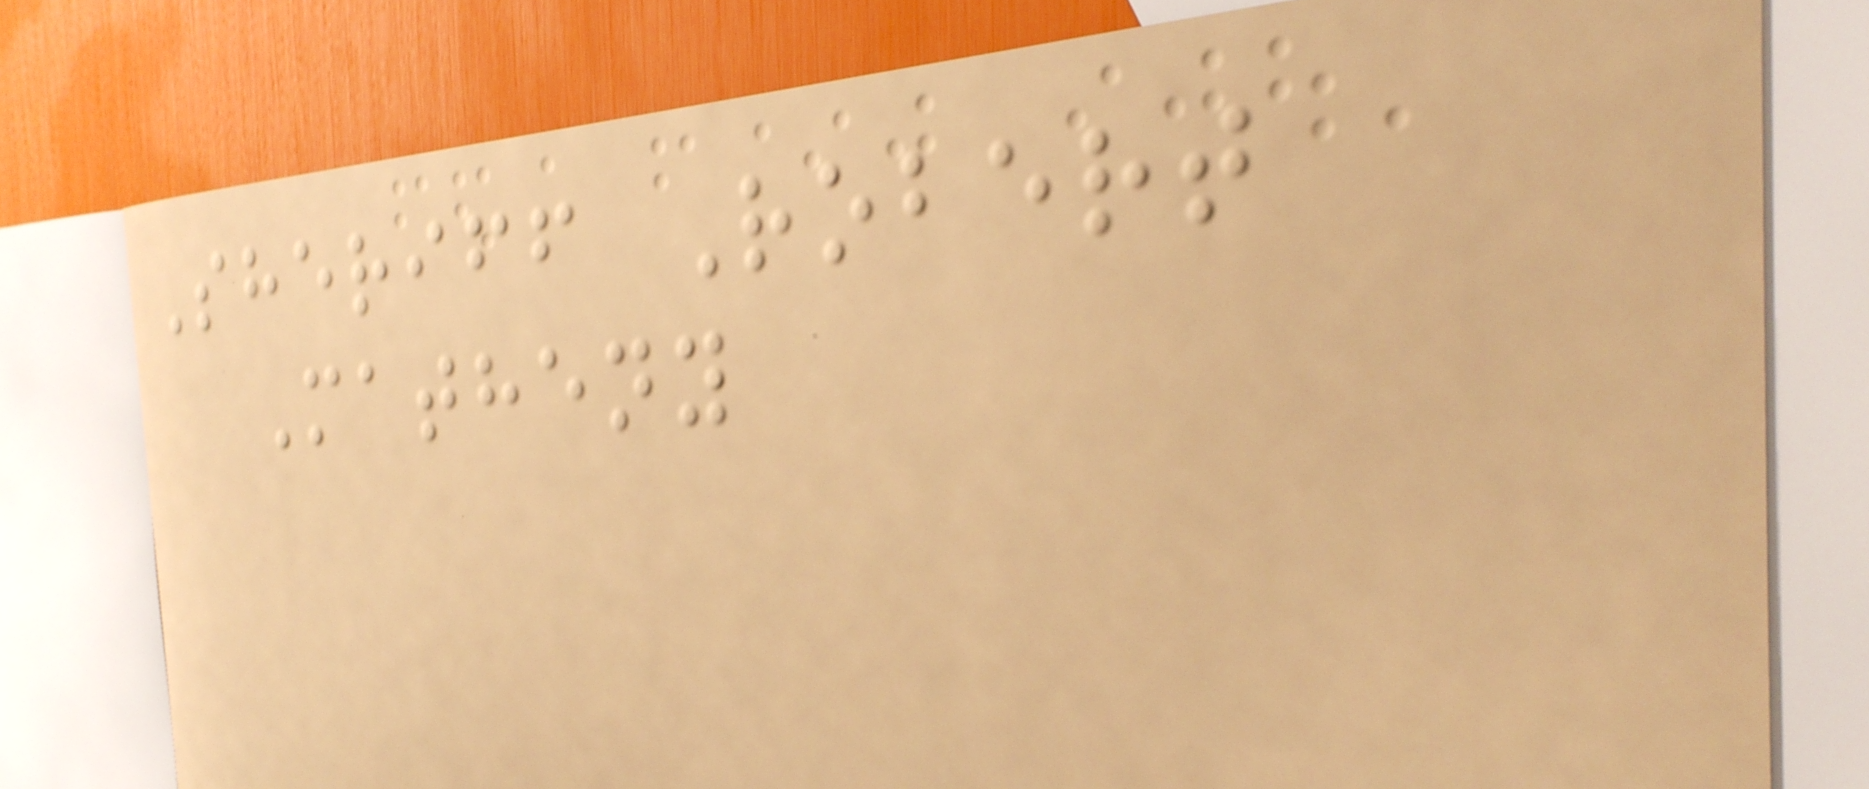Sheriff Robert
Matheny
